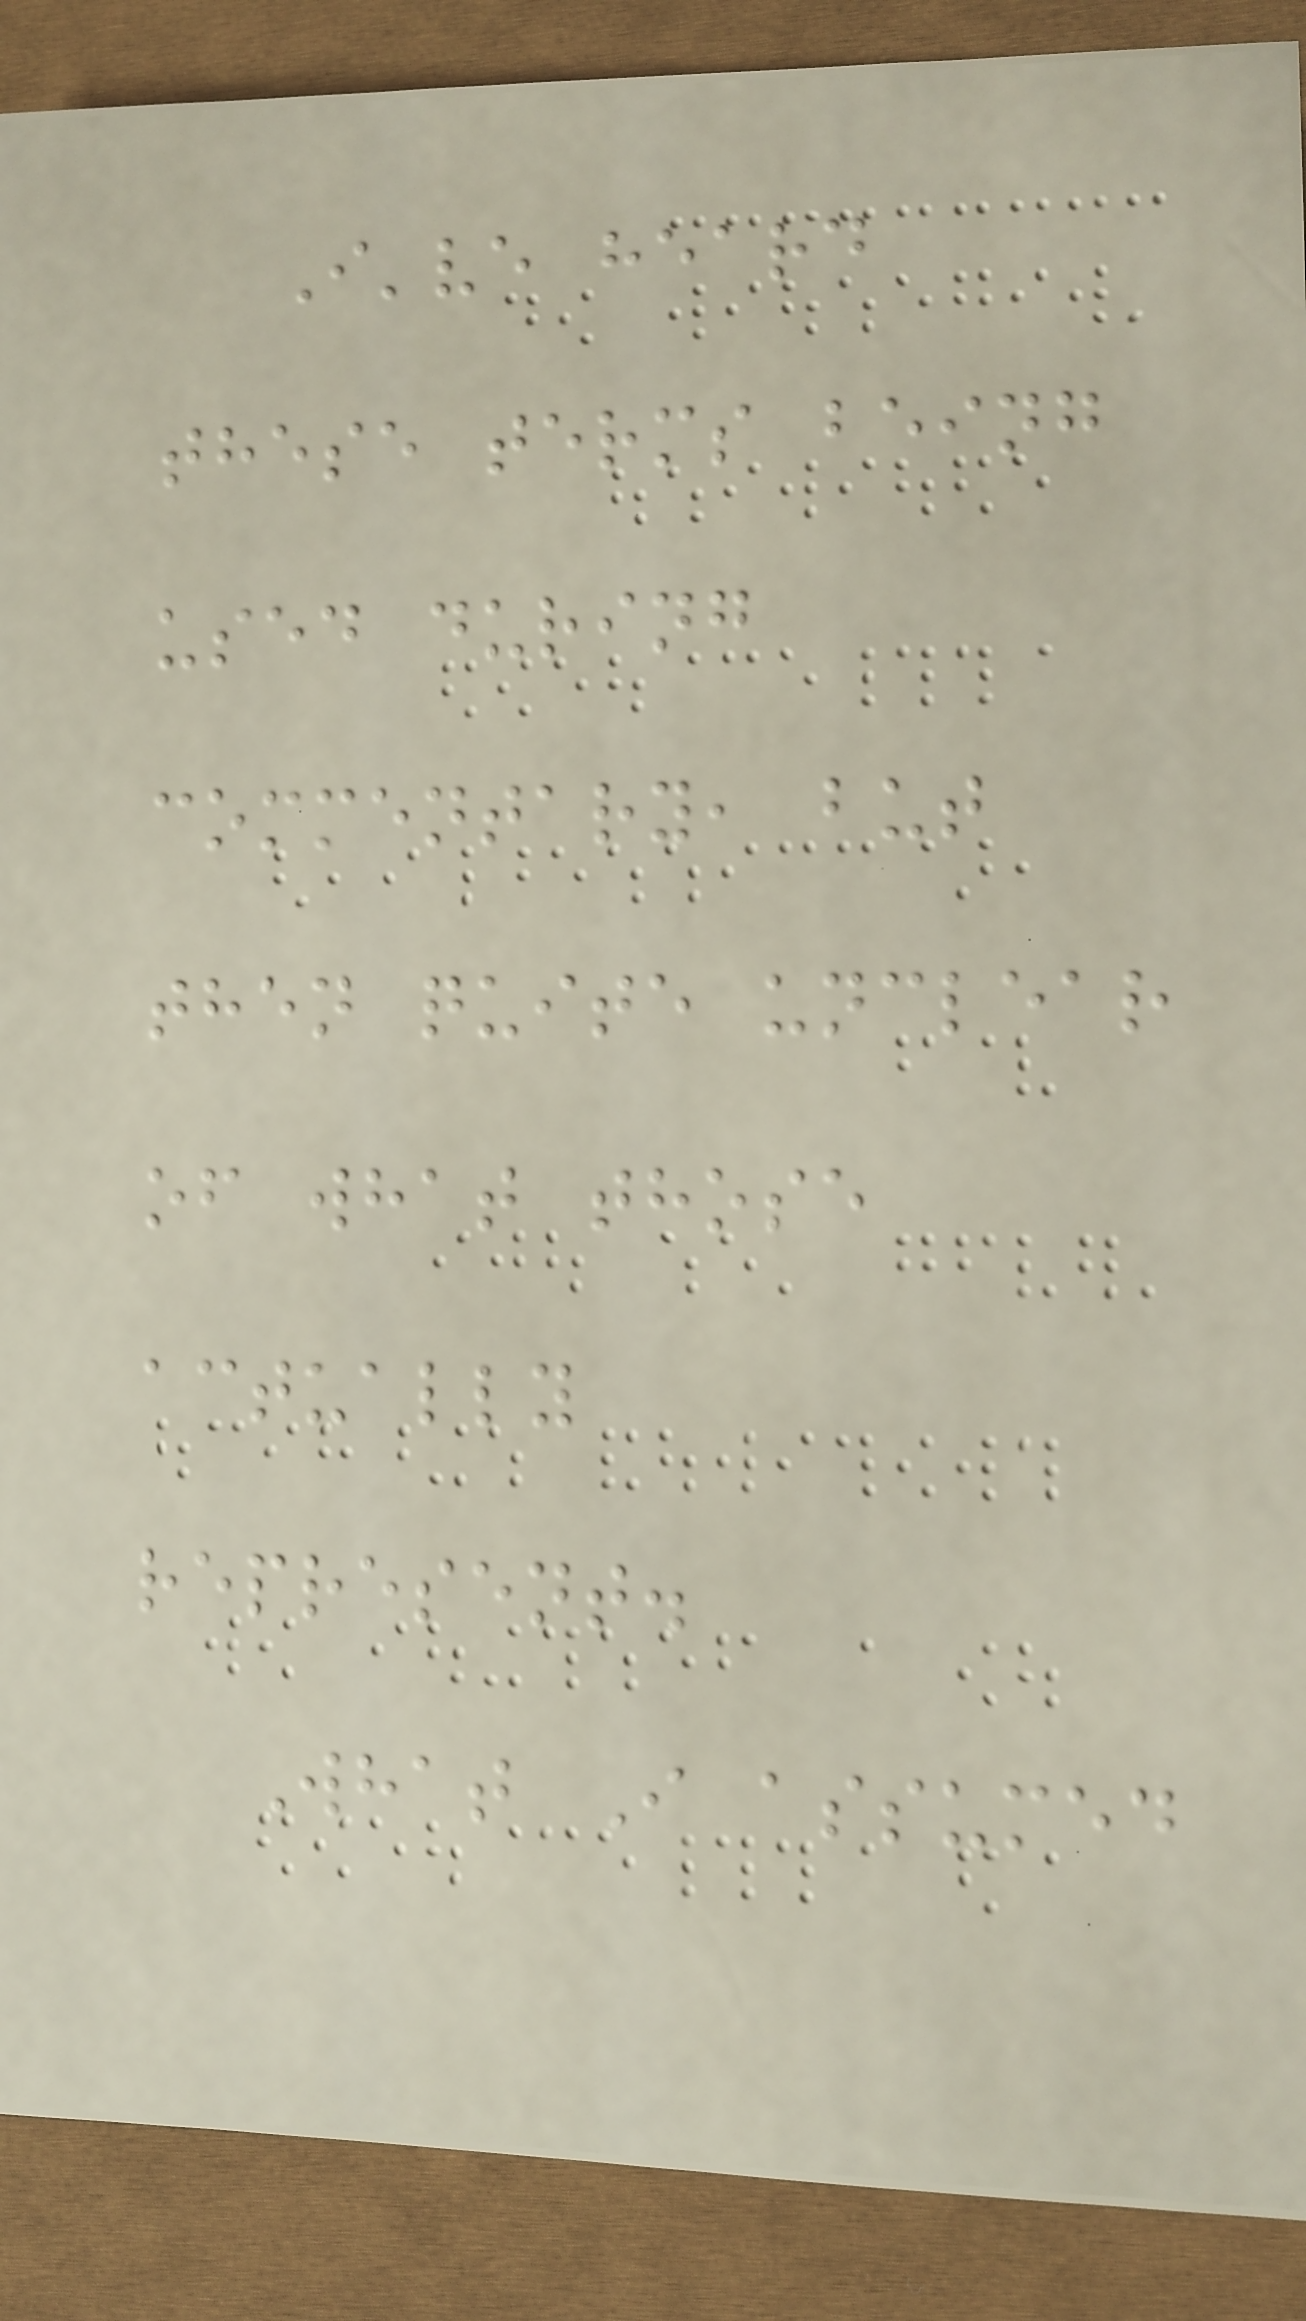I've heard
these terms being
used during
commentary, but
then quite unclear
of what those
actually
represent.
What I assumed
